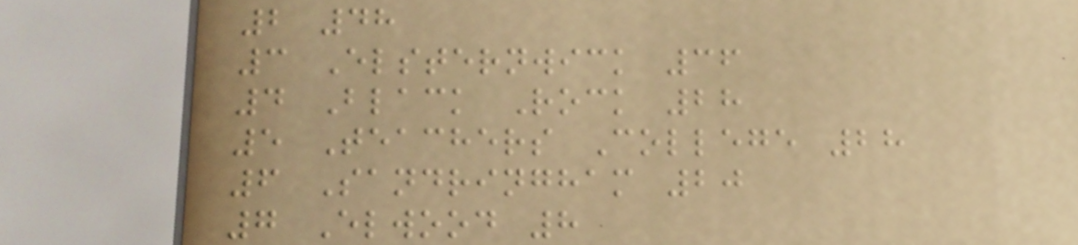2 48
3 Elsternwick 36
4 Black Rock 28
5 Teachers College 28
6 Sandringham 20
7 Elwood 8
